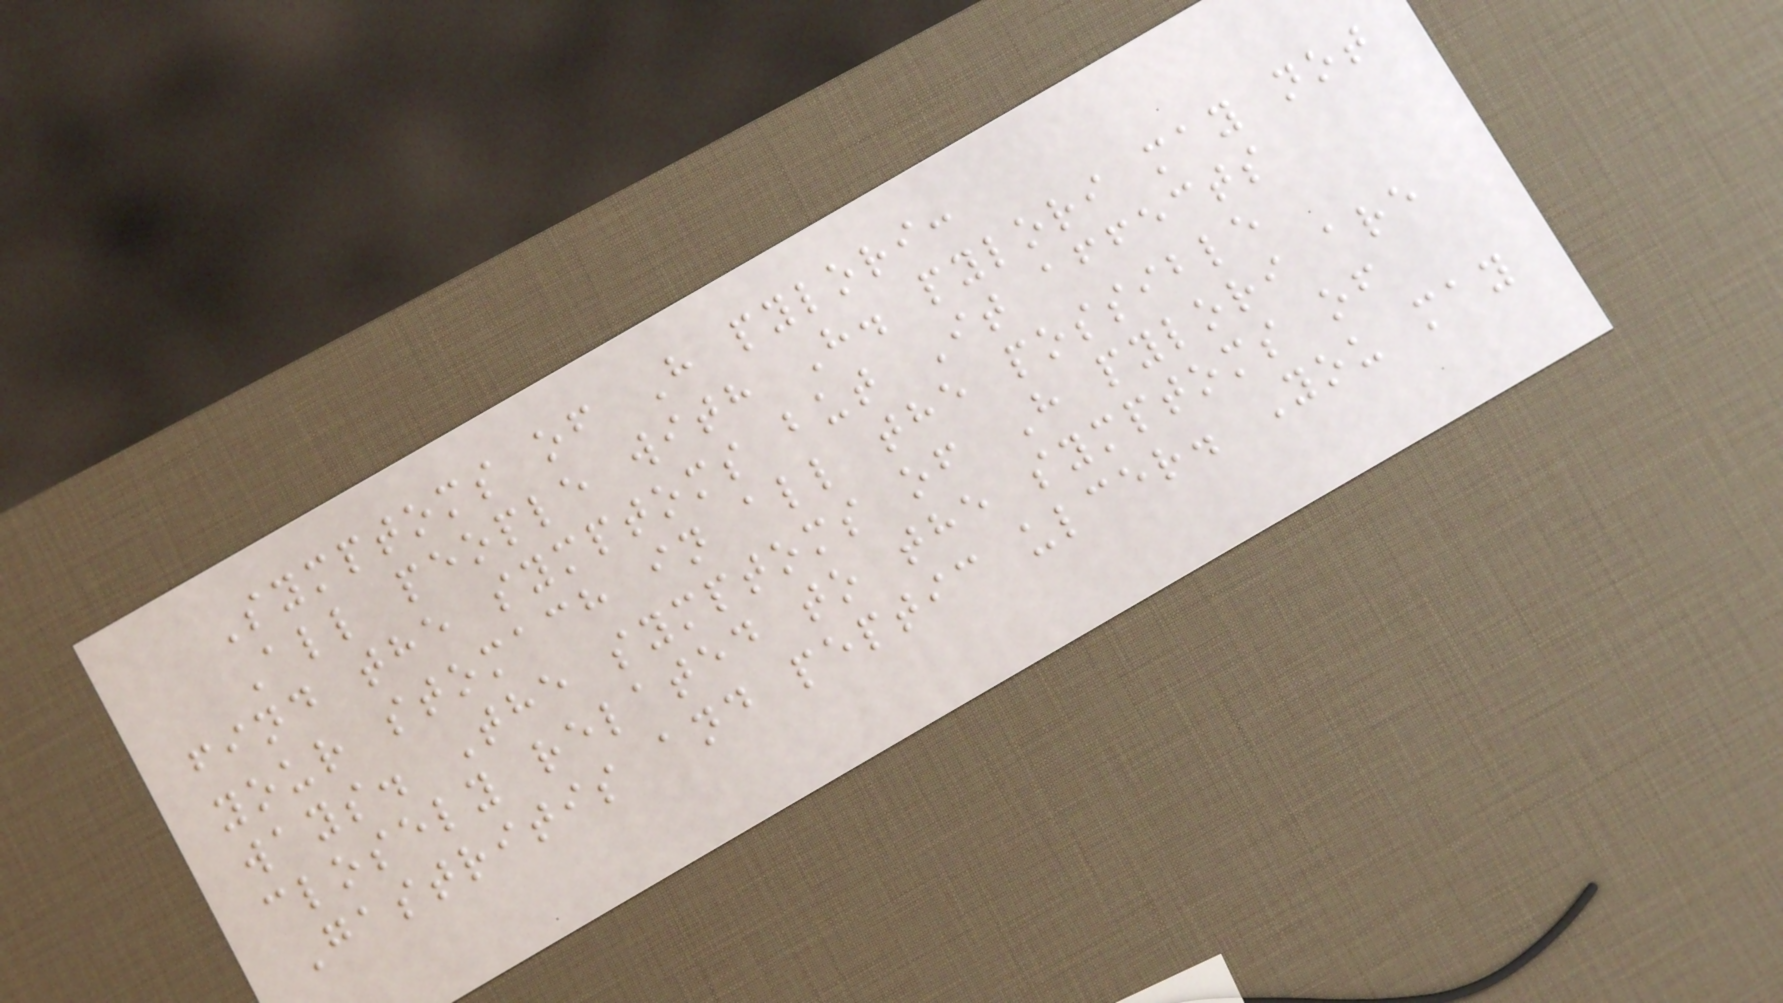Symptoms of H pylori:
All people with H. pylori may not
find the symptoms but It affects
your stomach in all the possible
ways. The symptoms of H pylori are
closely related to the symptoms of
Gastritis and peptic ulcer. You may
